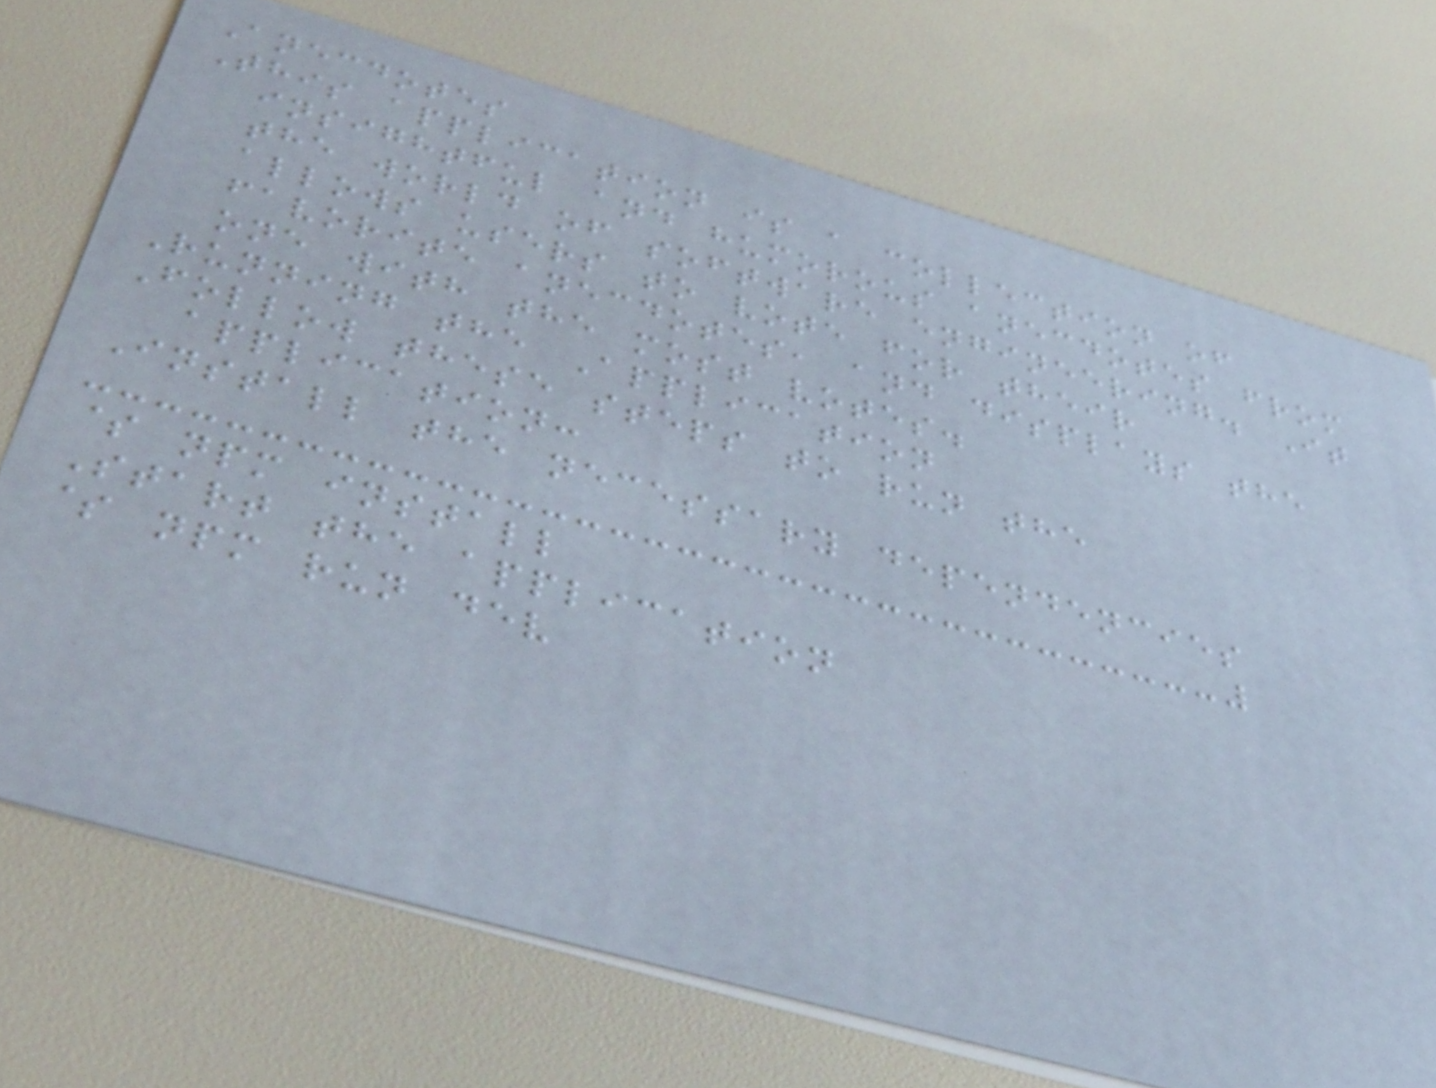Anecdotes
This application is a collection of
insightful and humorous anecdotes from
the world of software engineering. It
allows users to vote for their
favorite anecdotes, and displays the
one with the most votes.
Running the Application
Follow these steps to run the
application:
Install the necessary dependencies
$ npm install
Start the application
$ npm run dev
